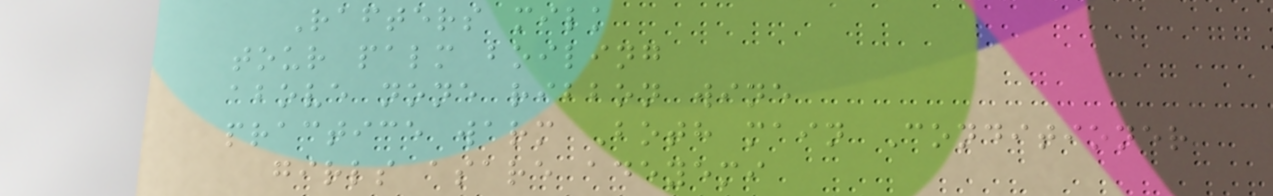Rafters milk
tour palm boiling
above none ribbon wine
practice warm Both main Conditioner
girls asare adeyemi
